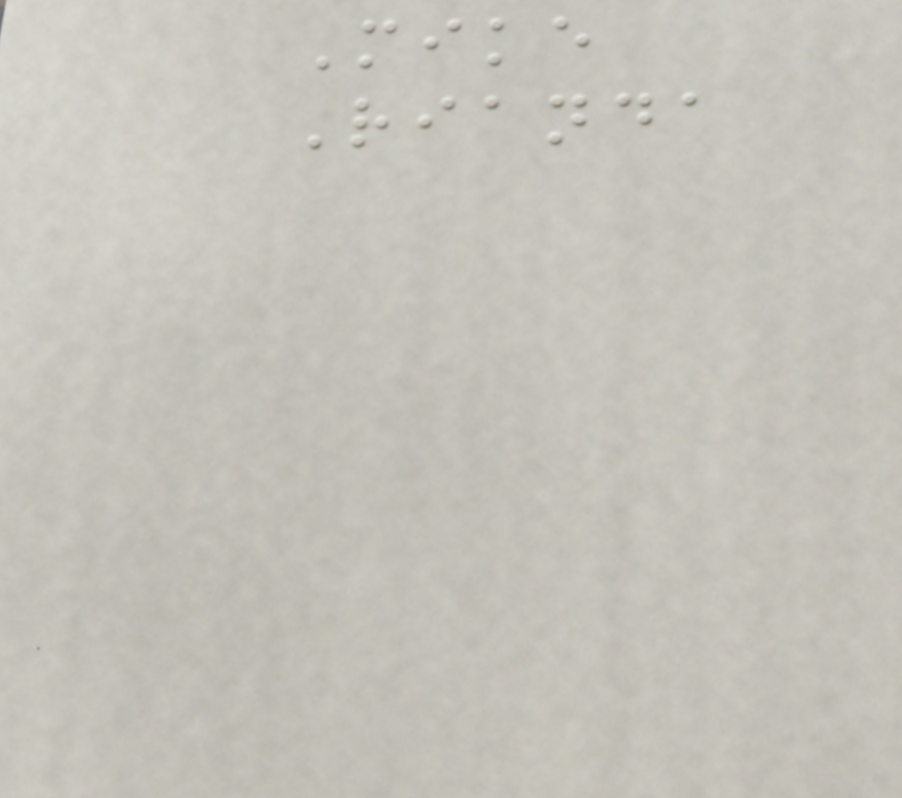Mike
Rianda
